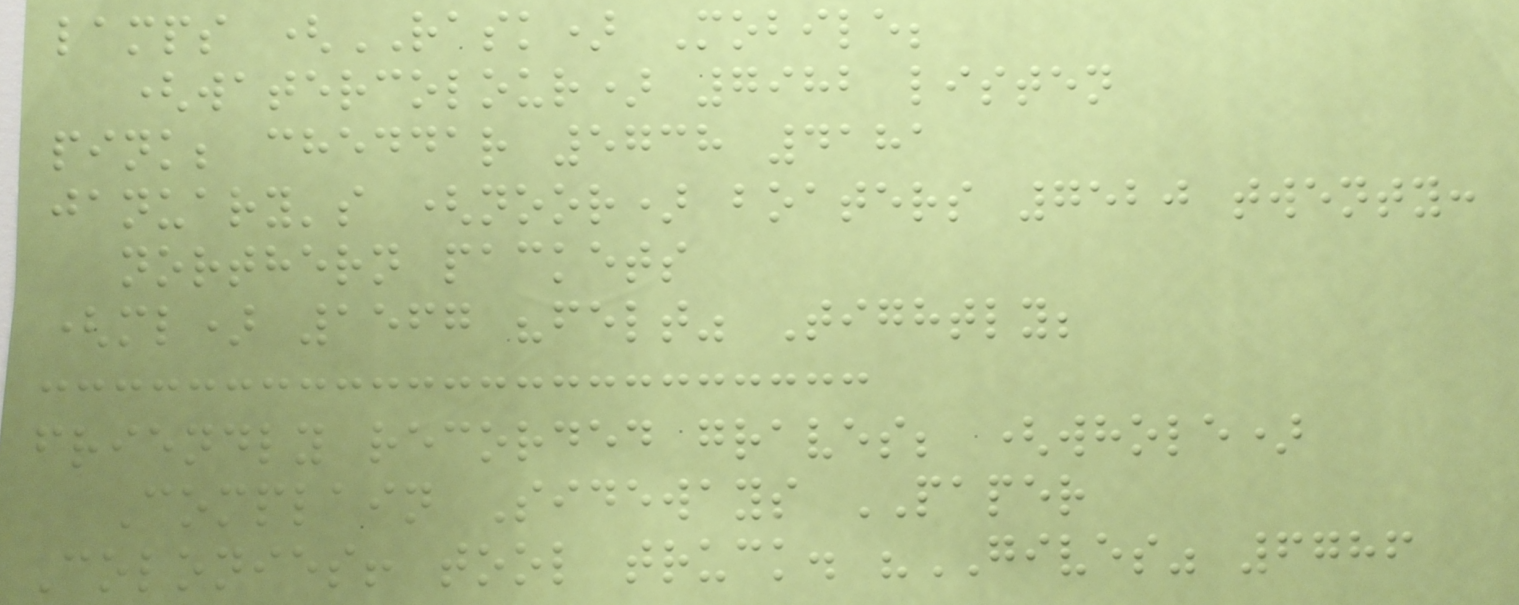lamps (RASK) Mobile;
(watercolour) 7982 listen
pink; cheddar 5738 4181
january's (noor) boaters 7520 twenty:
northern packets
(ml) 1567 "felt" Tightly;
friendly recorded graves; (whole)
Complain Sideways PAPER
Colonies! tool truck. "GIVES" 6786
